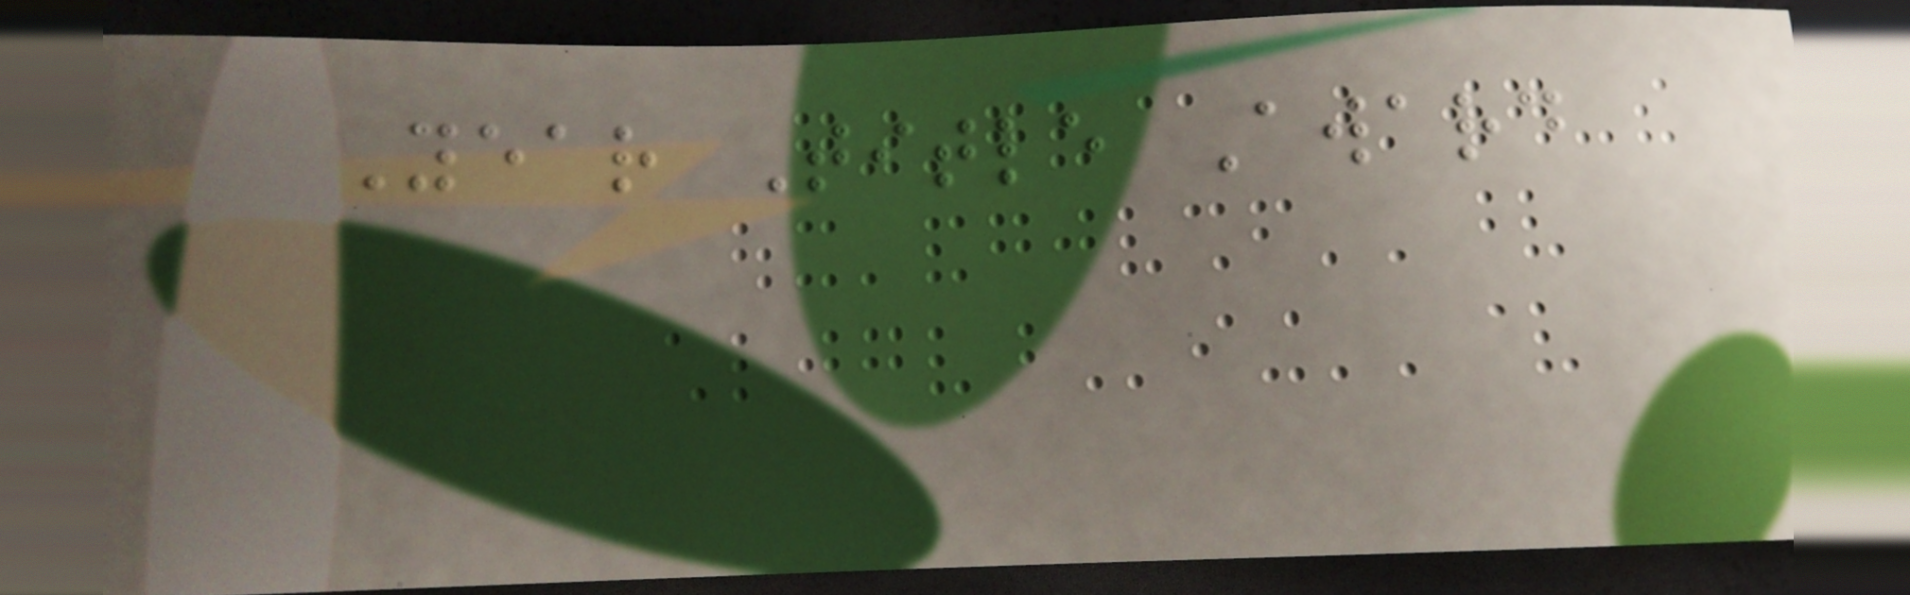Year Title Award
